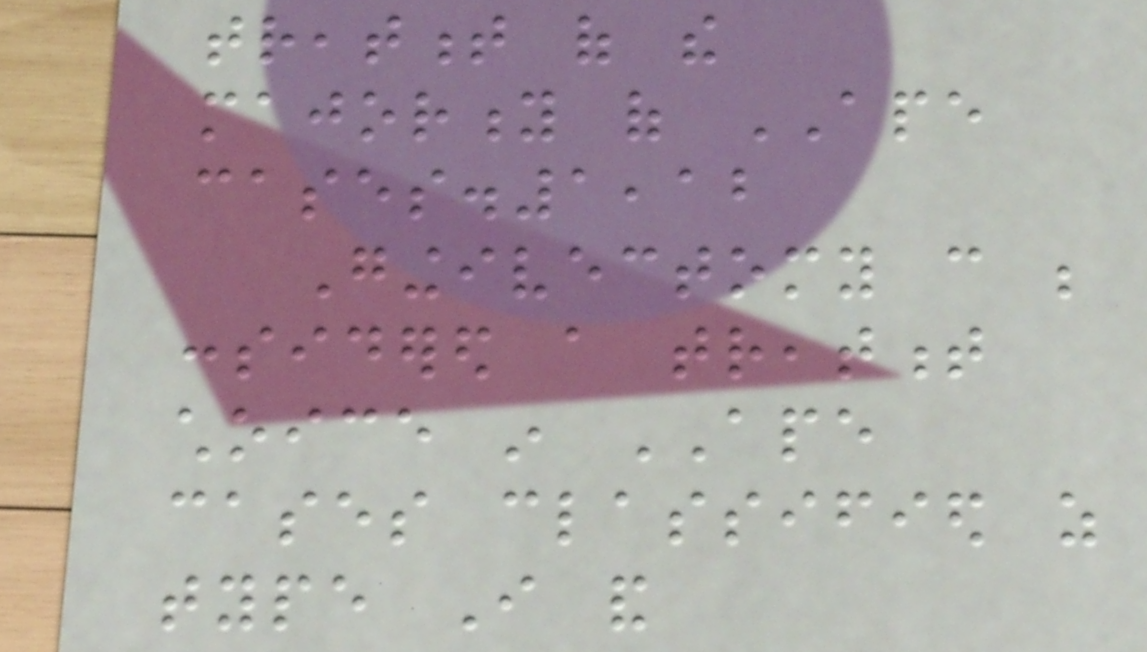treatment of the
majority of APE
cases.1,12
Gingivectomy can be
considered a treatment
choice in APE
cases classified as
type I and
